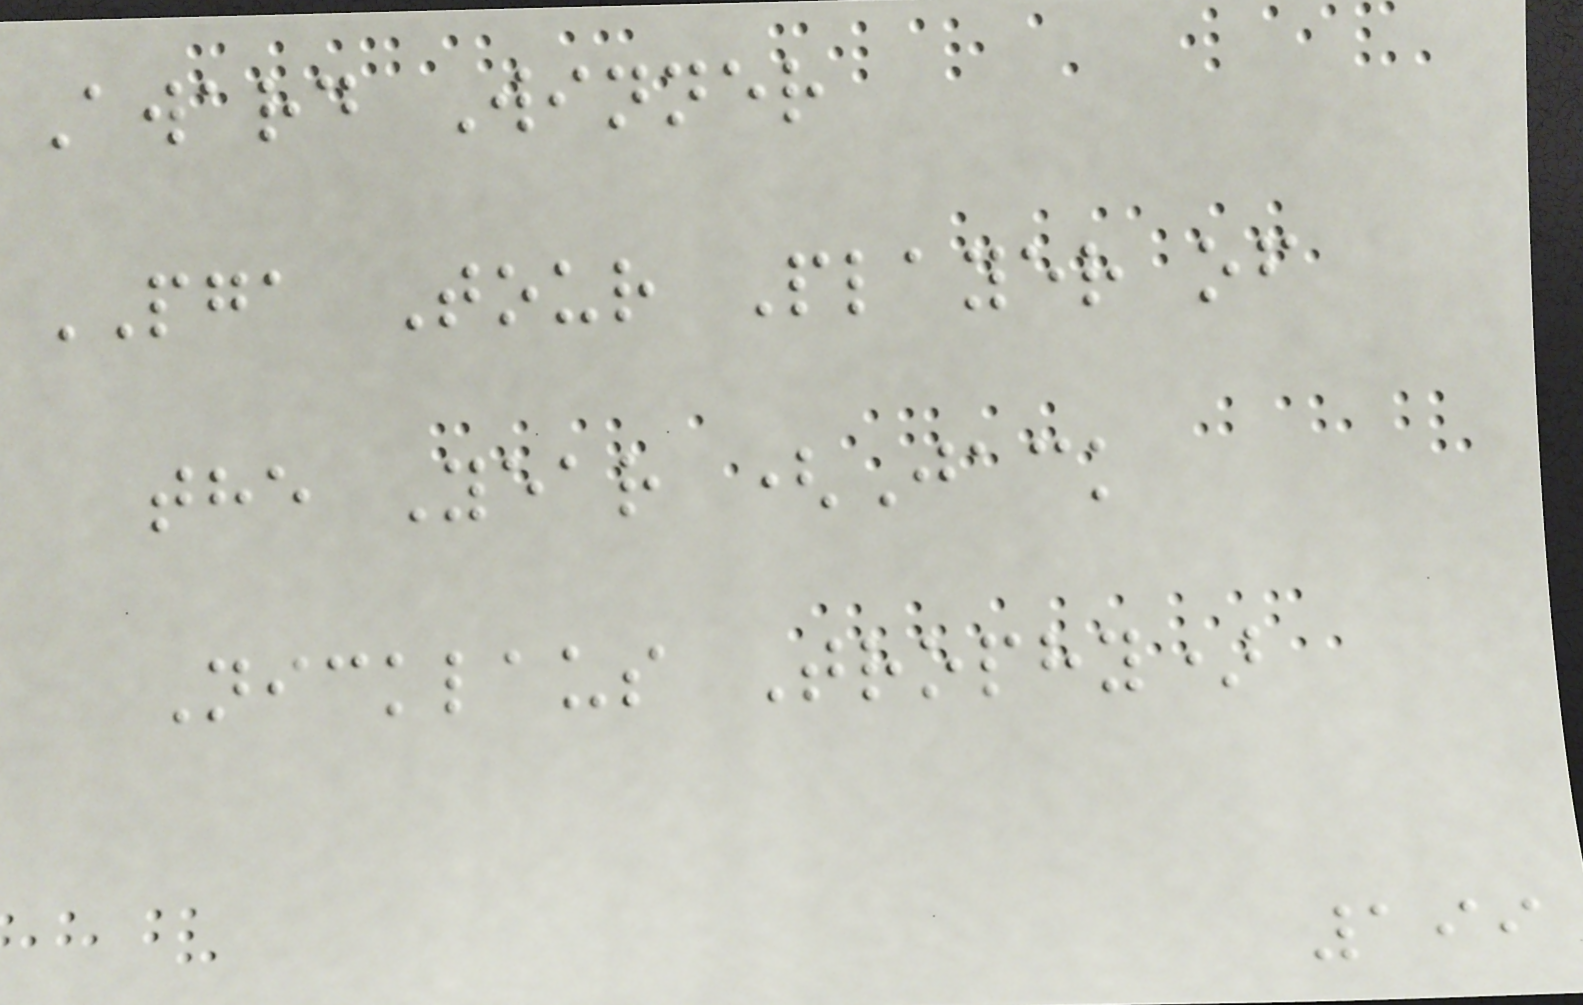Award Winner
PGA Tour Player of
the Year (Jack
Nicklaus Trophy)
199
